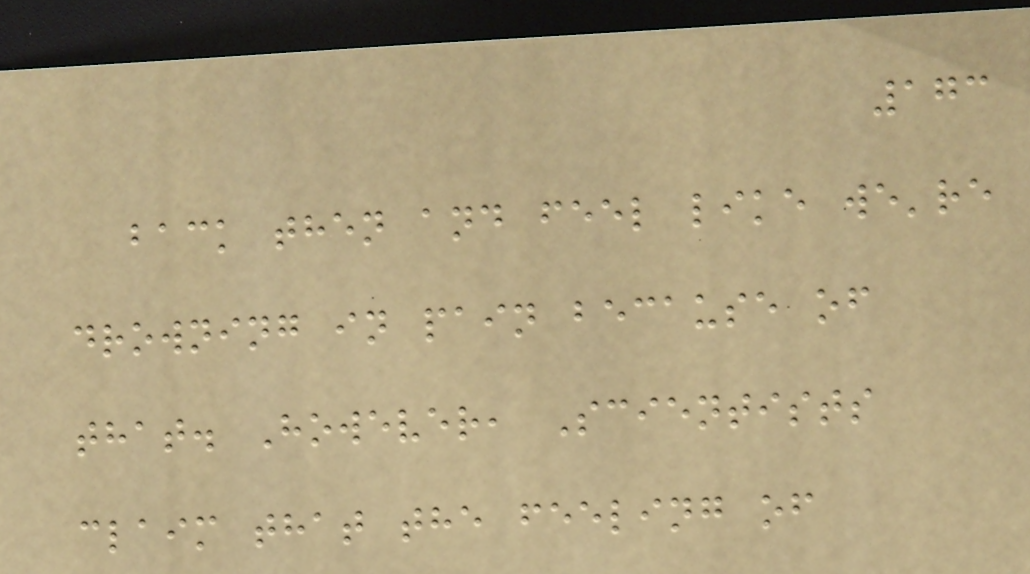173
back then and feel like we're
drowning in pain because of
that. However, Scientists
claim that the feeling of
